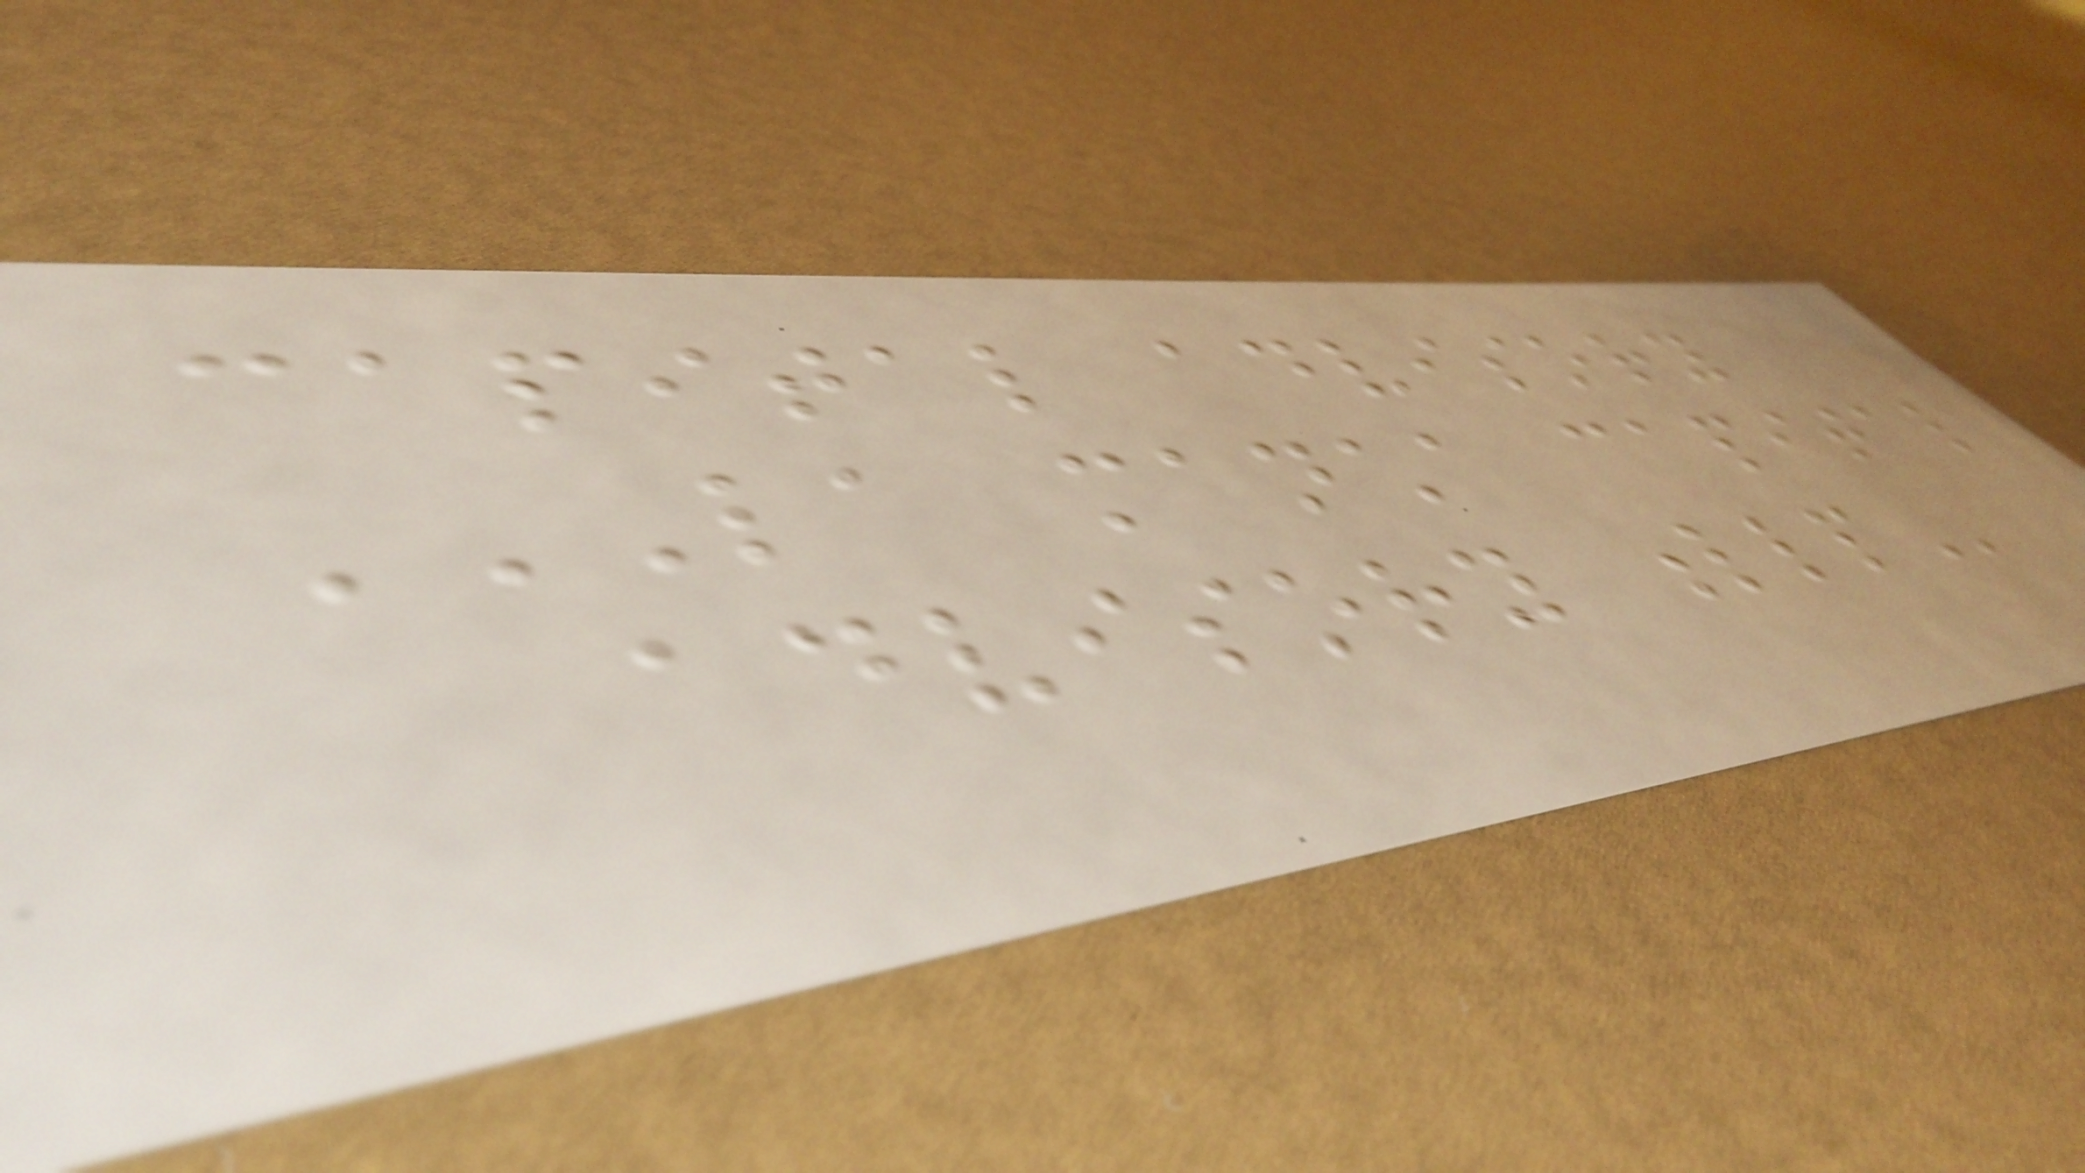capital advisory
LA MANCHA CAPITAL
ADVISORY LLP
